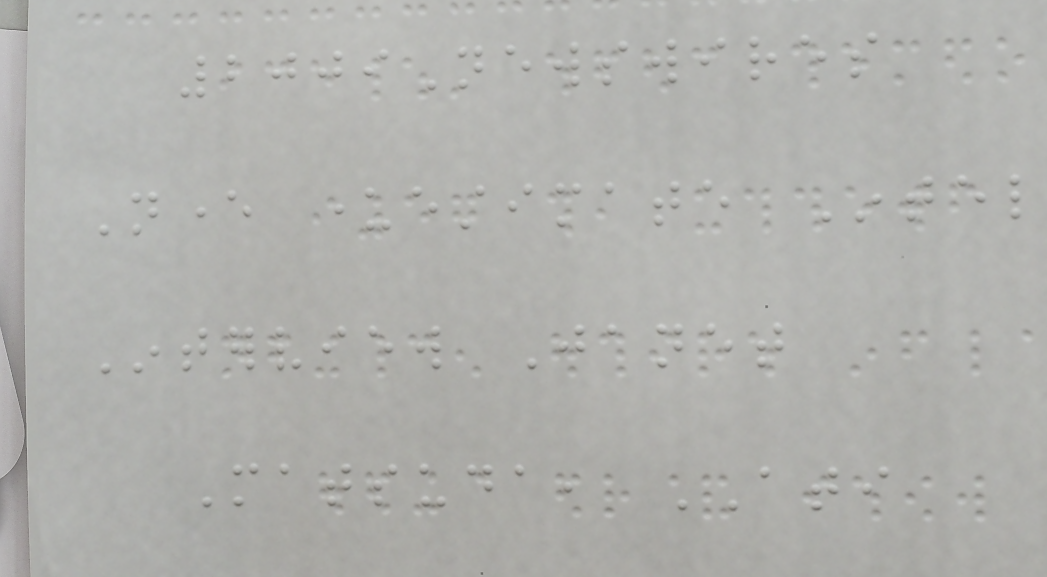2009Newswires
Never underestimate Intel
Interview Janet
Matsuda, ATI
